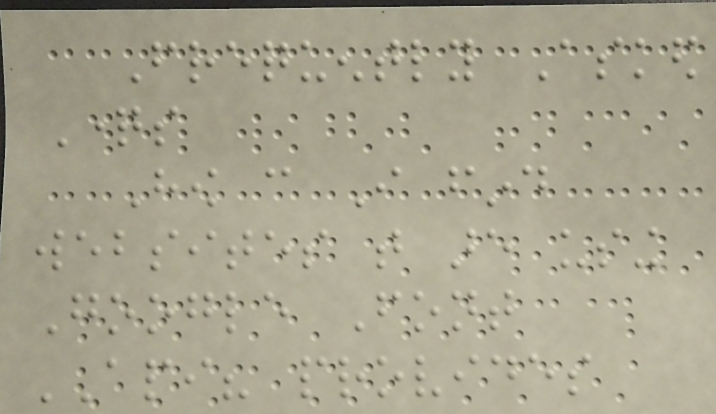Frequently Asked
Questions
How can I find
websites that are using
Google Font
API? provides
